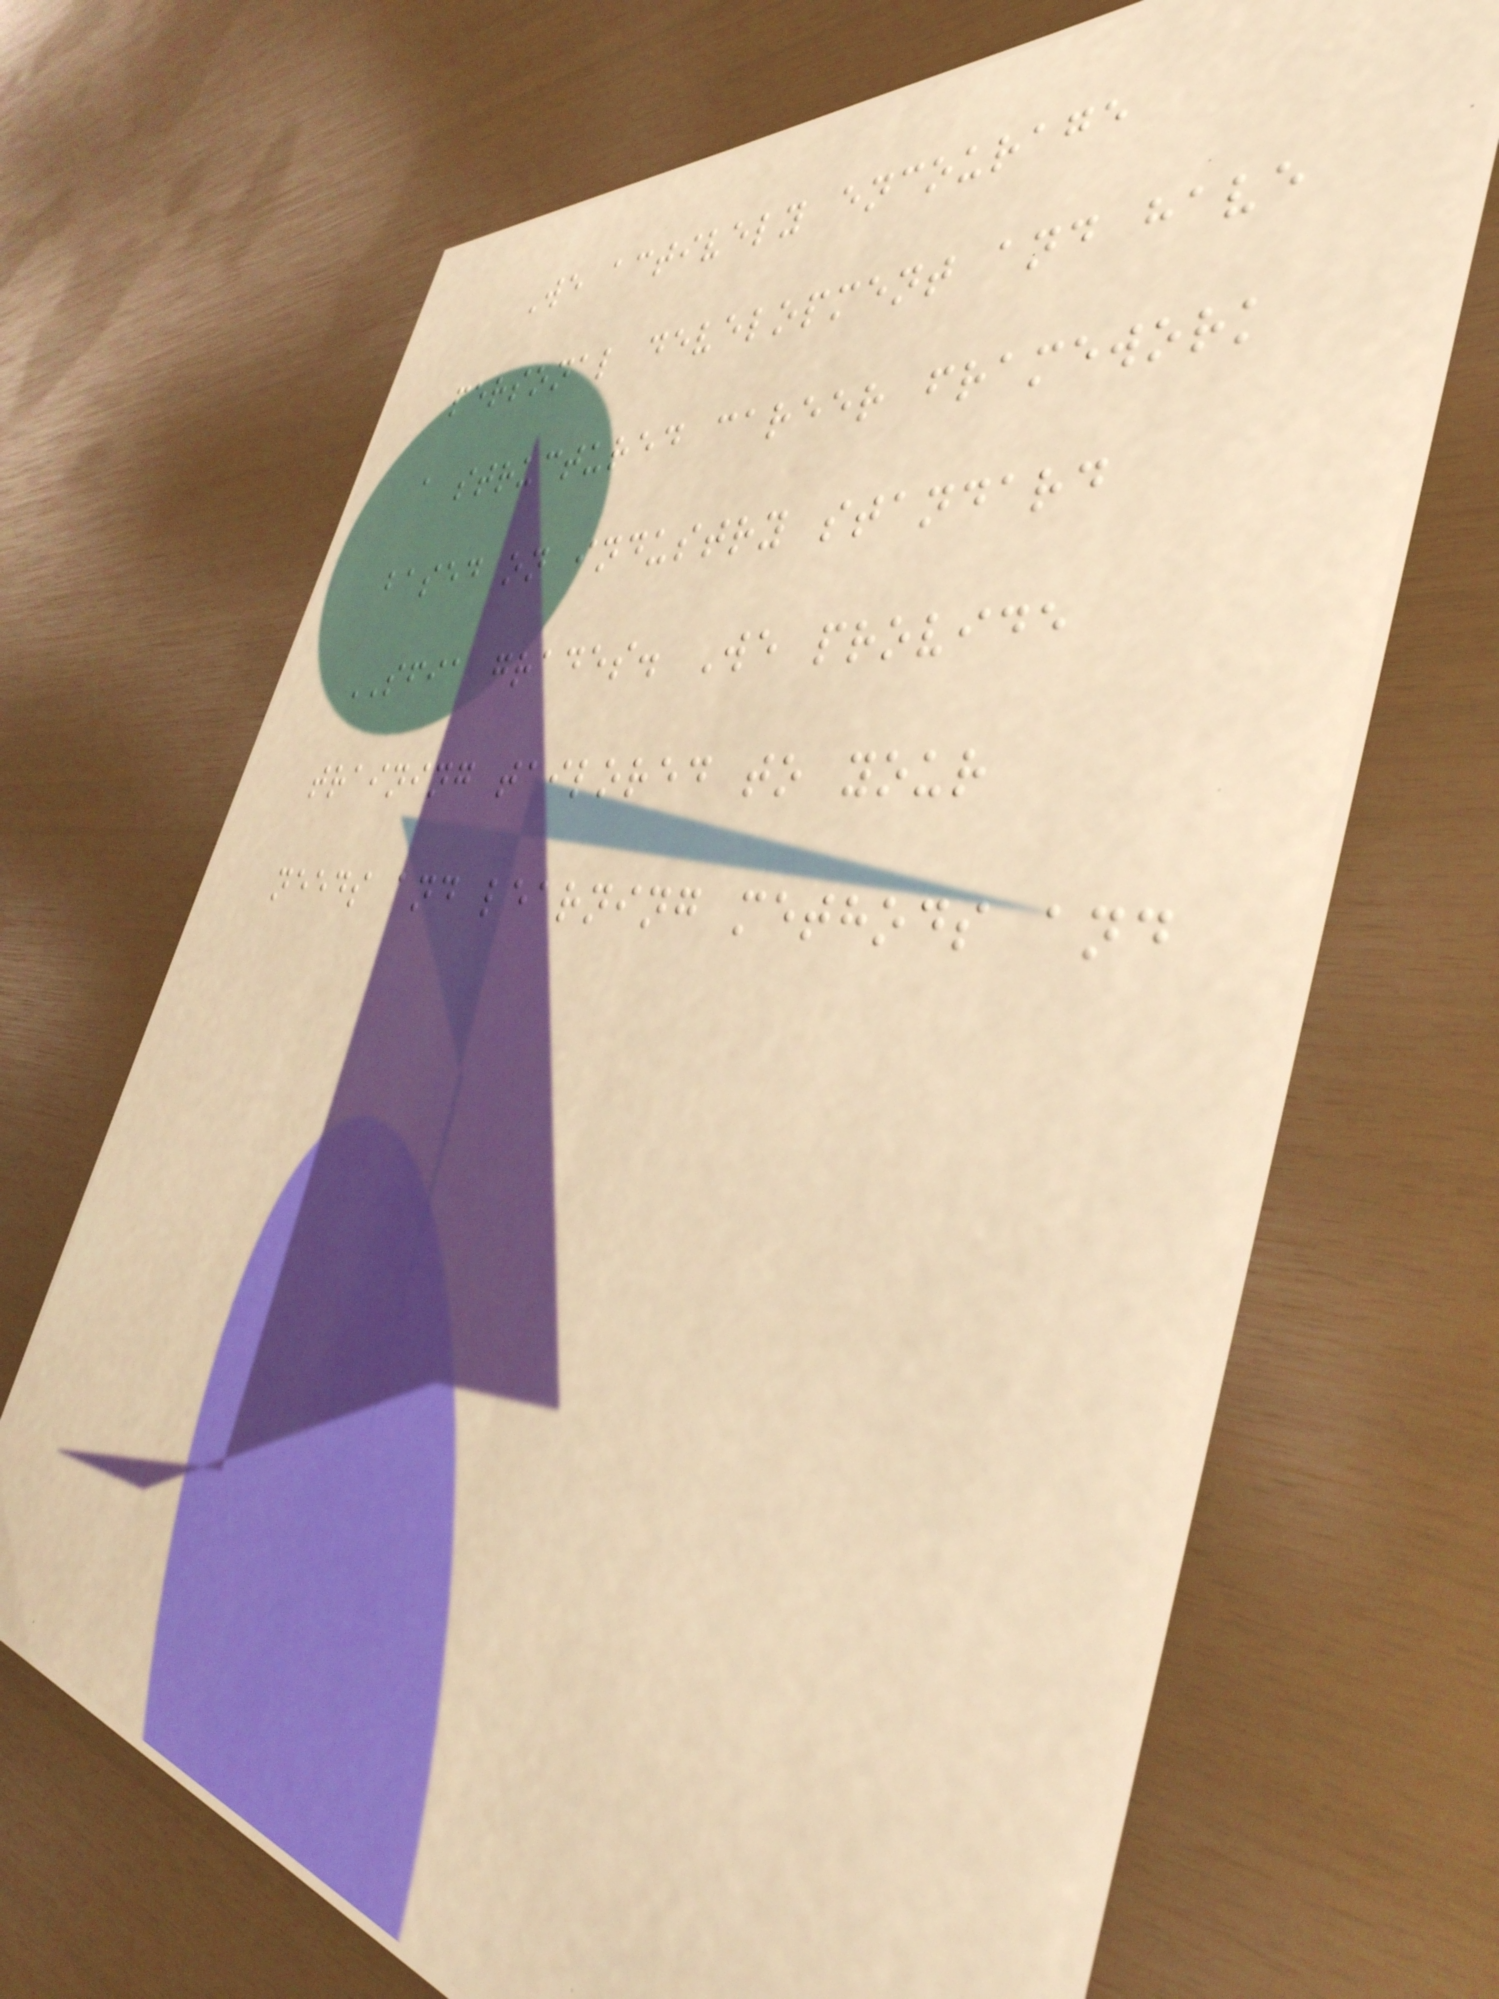We actively encourage
personal development and have
a structured career framework
based on industry standard
SFIA grades. We provide
training tailored to your
needs and learning methods and
